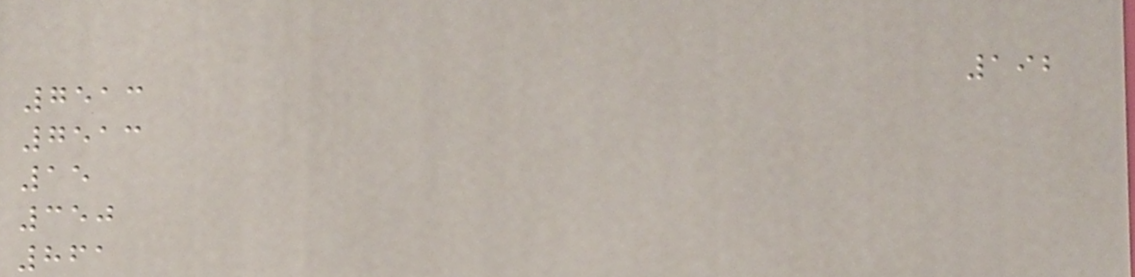192
7513
7513
15
350
861
